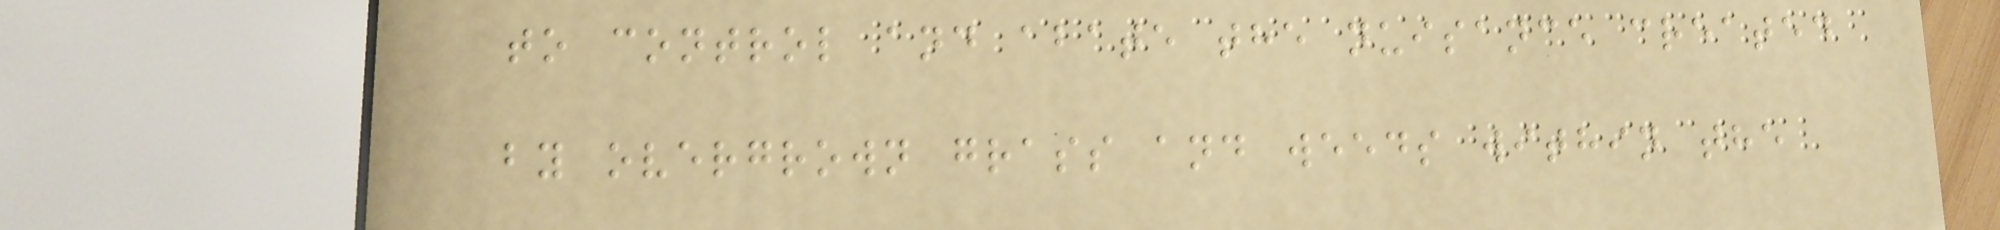to control and abate the nuisance created
by overgrown grass and weeds within the
